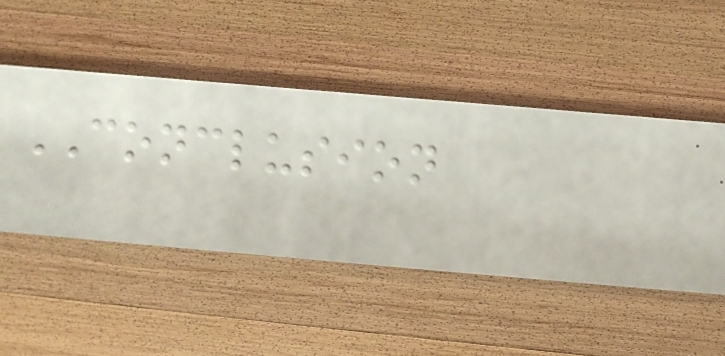CONCLUSION
